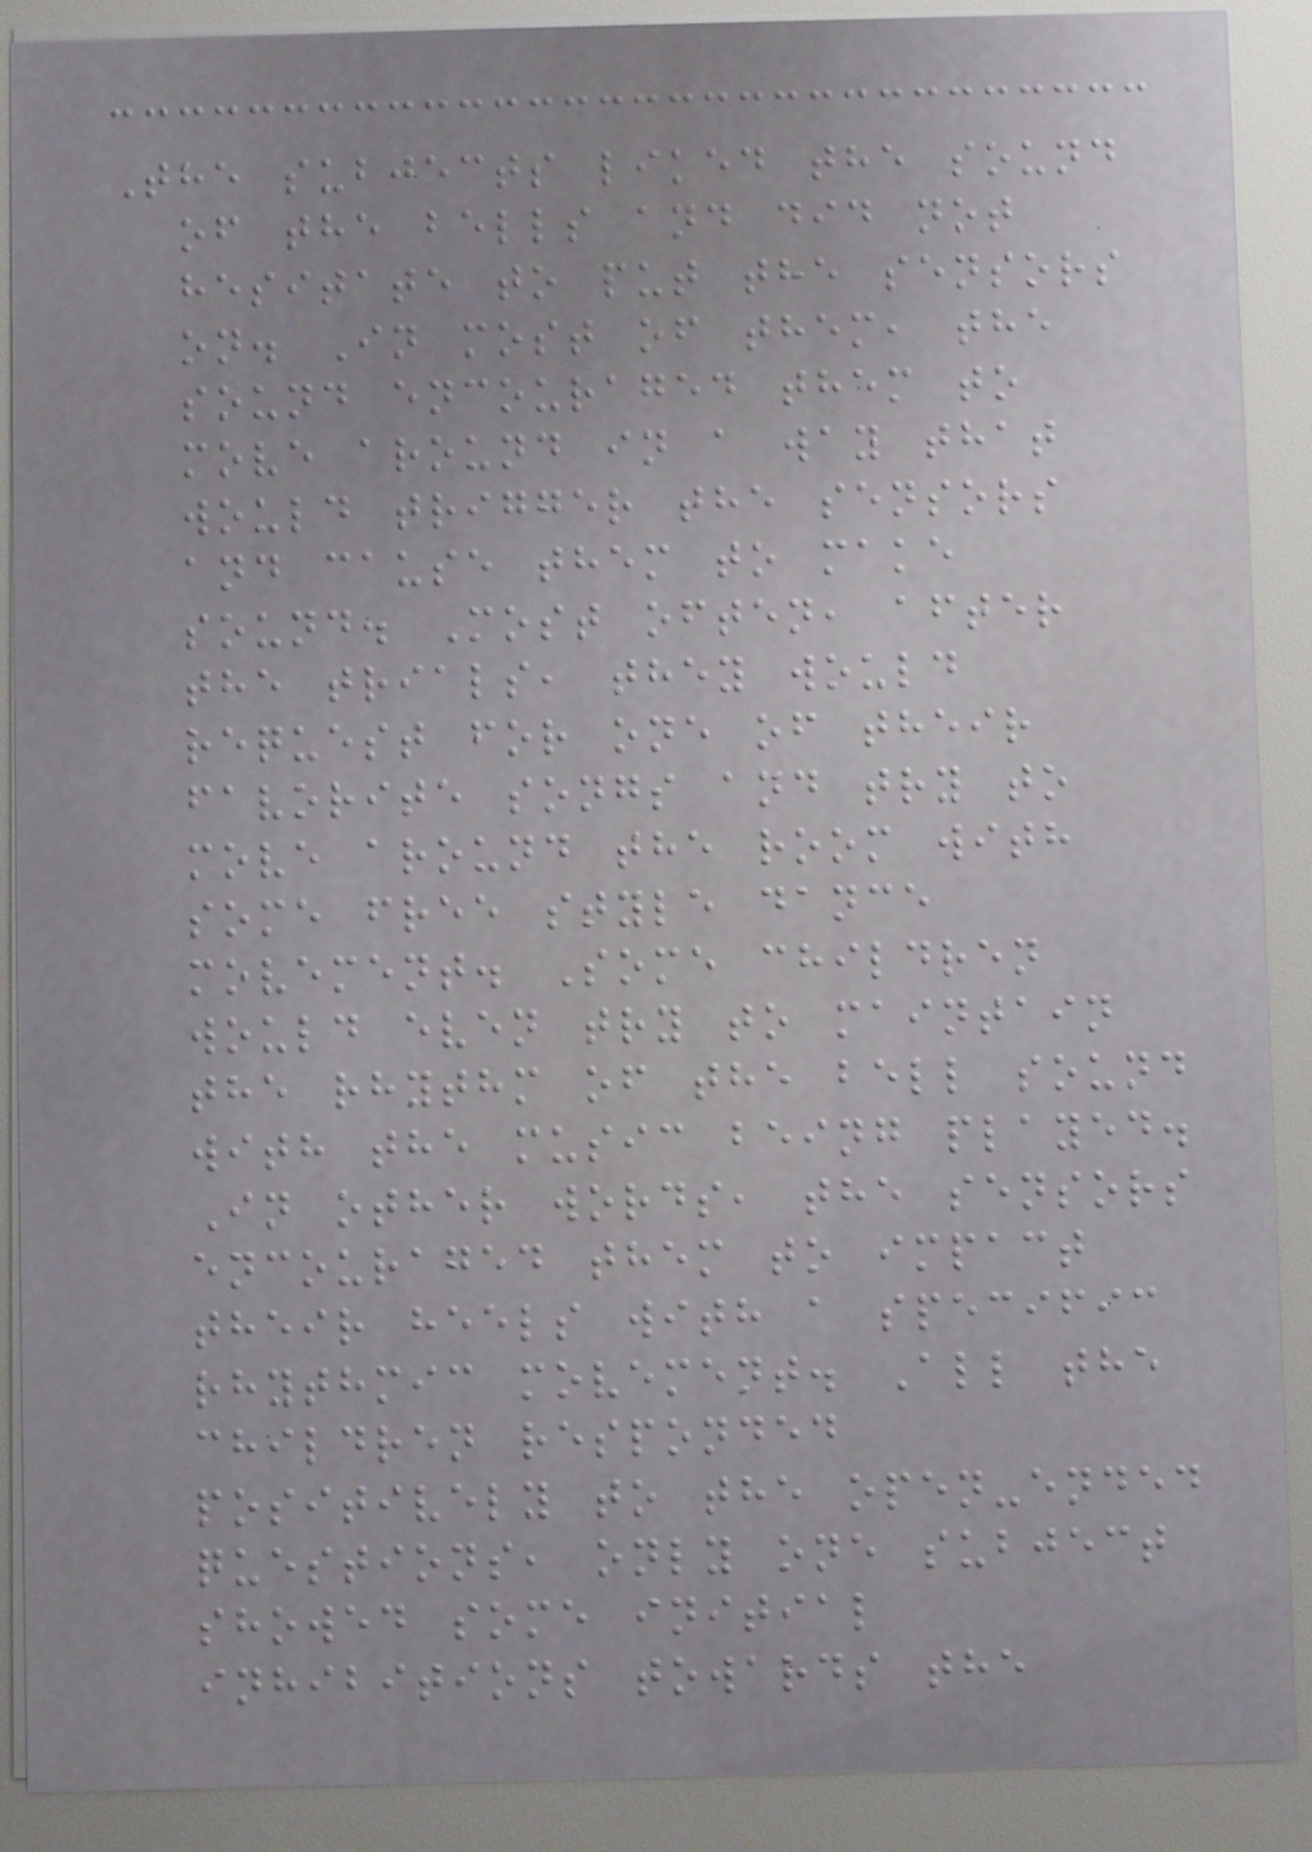The subjects liked the sound
of the bells and did not
hesitate to put the sensors
on. In most of them, the
sound encouraged them to
move around in a way that
would trigger the sensors
and cause them to make
sound. Most often, after
the trials, they would
request for one of their
favorite songs and try to
move around the room with
some free style dance
movement. Some children
would even try to maintain
the rhythm of the bell sound
with the music being played.
In other words, the sensors
encouraged them to impact
their heels with a specific
rhythmic movement. All the
children responded
positively to the open-ended
questions, only one subject
showed some initial
inhibitions towards the
